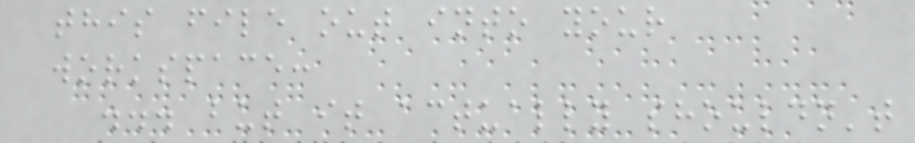this file out into your
workspace:
... but it actually shouldn't
